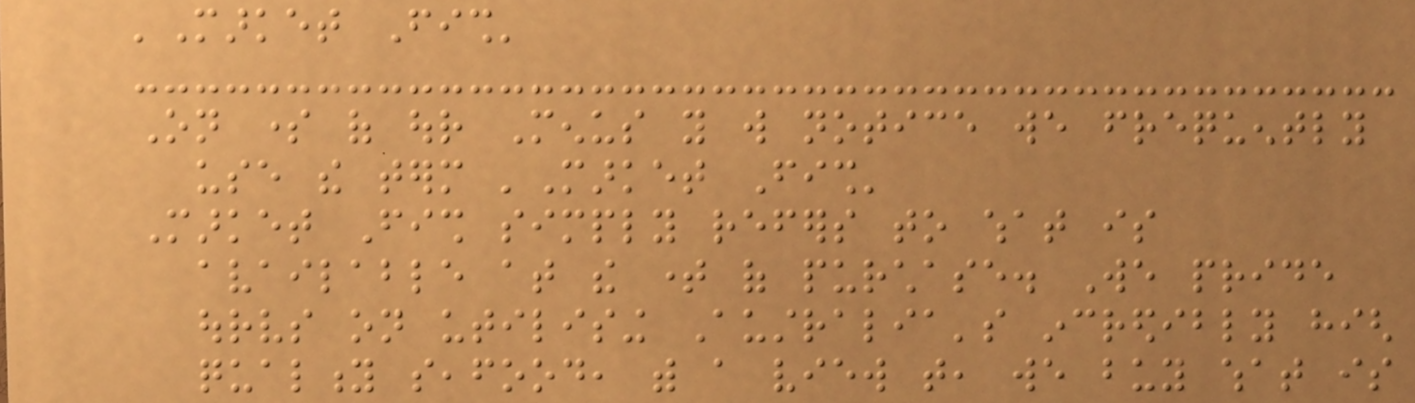'Market Fish'
On some of our Menus you will notice we frequently
use the term 'Market Fish'
Market Fish simply refers to what is
available at the time of purchase. We pride
ourselves on utilising Australia's incredibly high
quality seafood, with a view that, we buy what is
